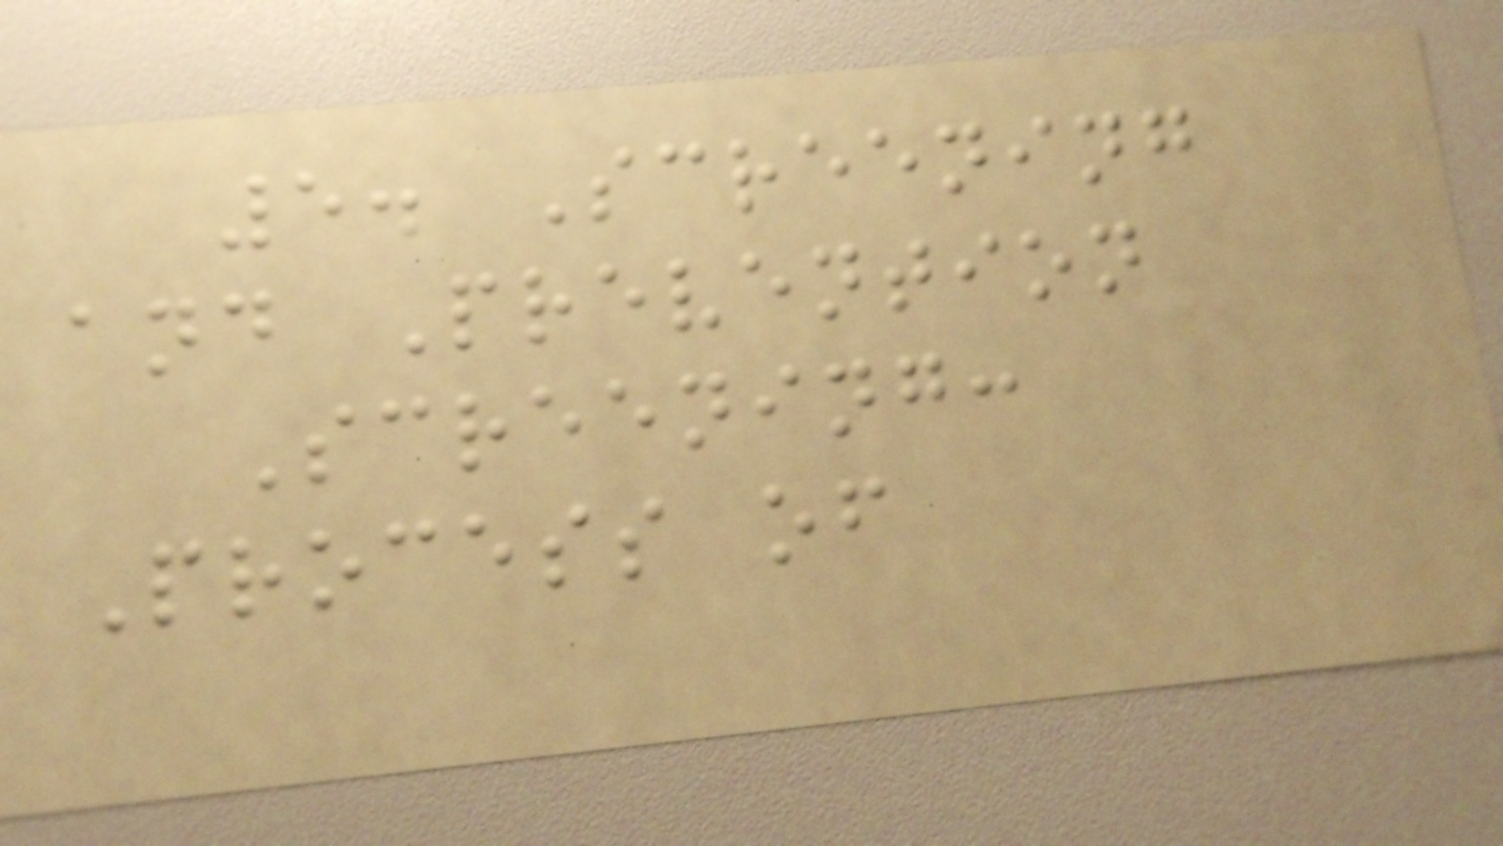5. Screening
and Prevention
Screening:
Process of
